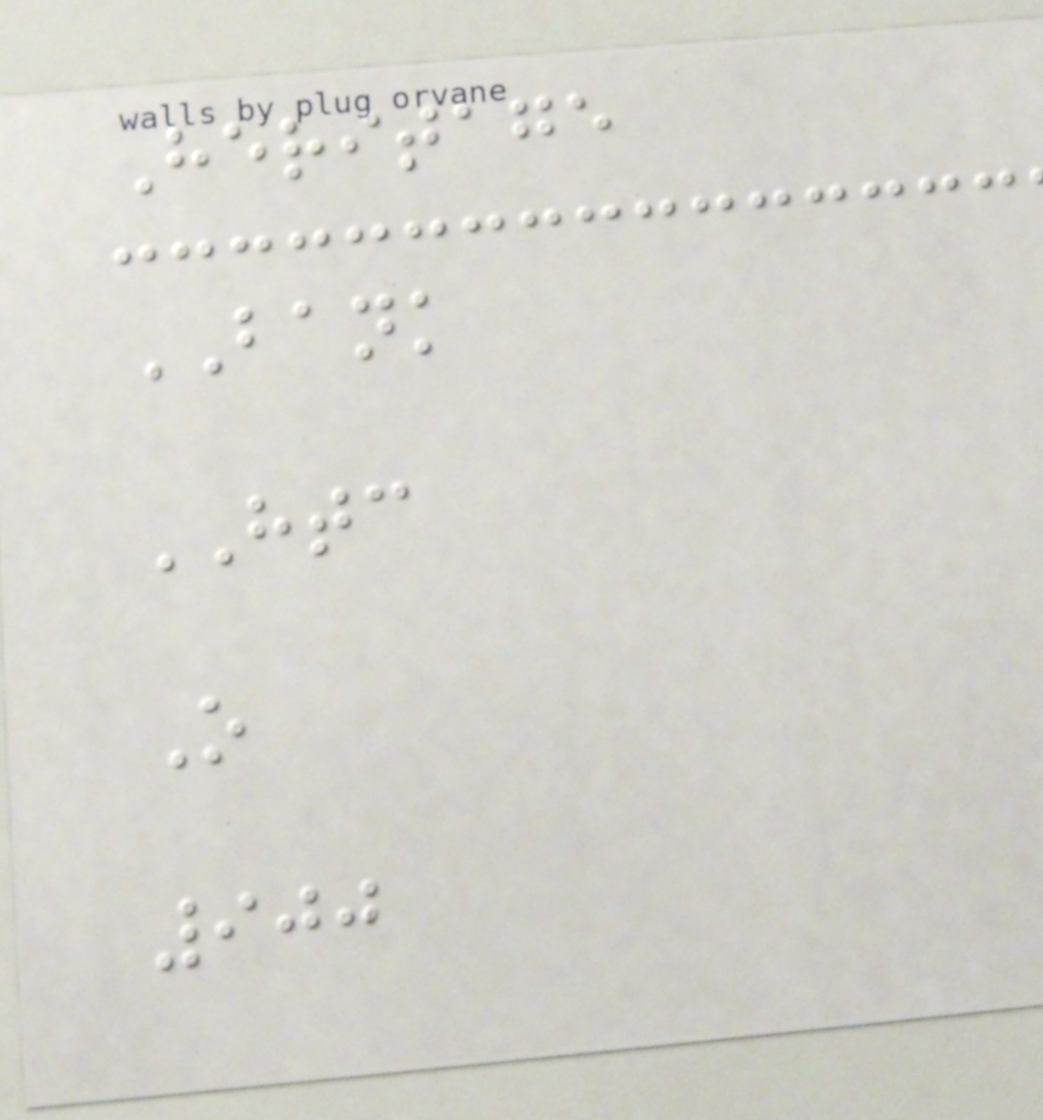Heritage
BANK
HTC
O
900
